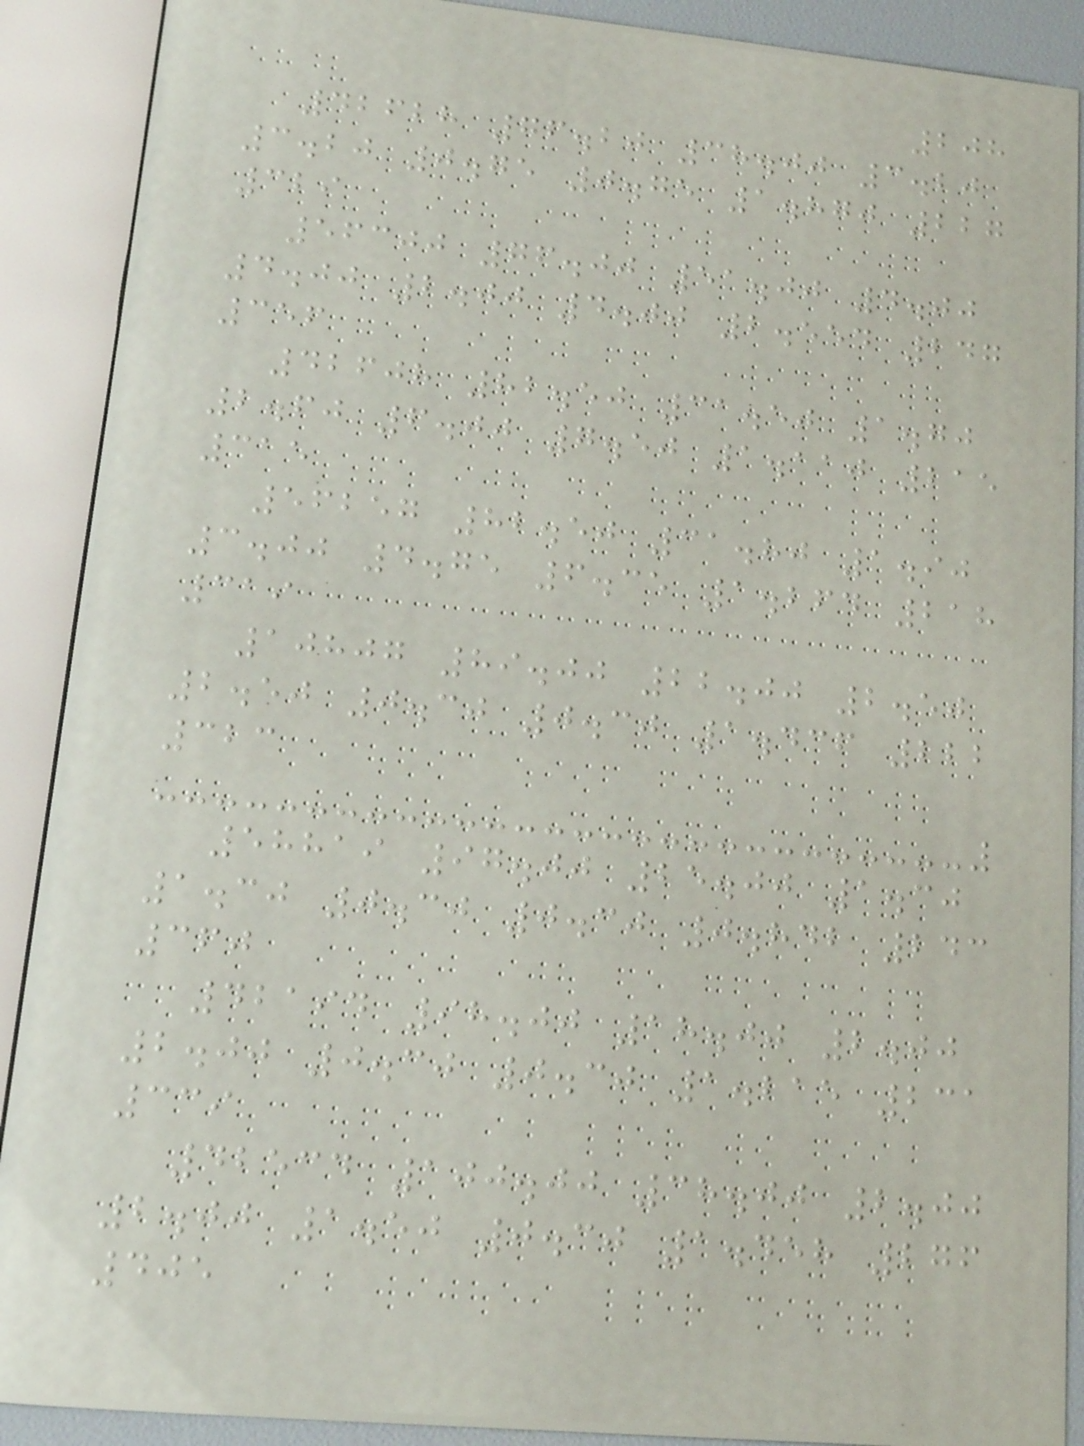208
42628 76.20 38.00 3.20
3.20 0.75 0.75 1.870 227
329
56300 76.00 51.00 4.00
4.00 2.00 4.00 2.554 247
356
42608 82.50 31.50 1.70
2.60 6.00 7.50 1.110 215
315
56257 82.50 31.80 1.90
3.00 4.75 6.35 1.264 218
319
10807 89.00 22.00 2.50
2.50 0.30 0.30 1.436 222
323
58819 97.00 25.00 1.30
1.30 0.30 0.30 0.842 243
360
42194 98.00 18.00 2.00
2.00 0.30 0.30 1.215 231
339
42534 100.00 38.00 2.00
2.00 1.50 0.30 1.458 276
405
